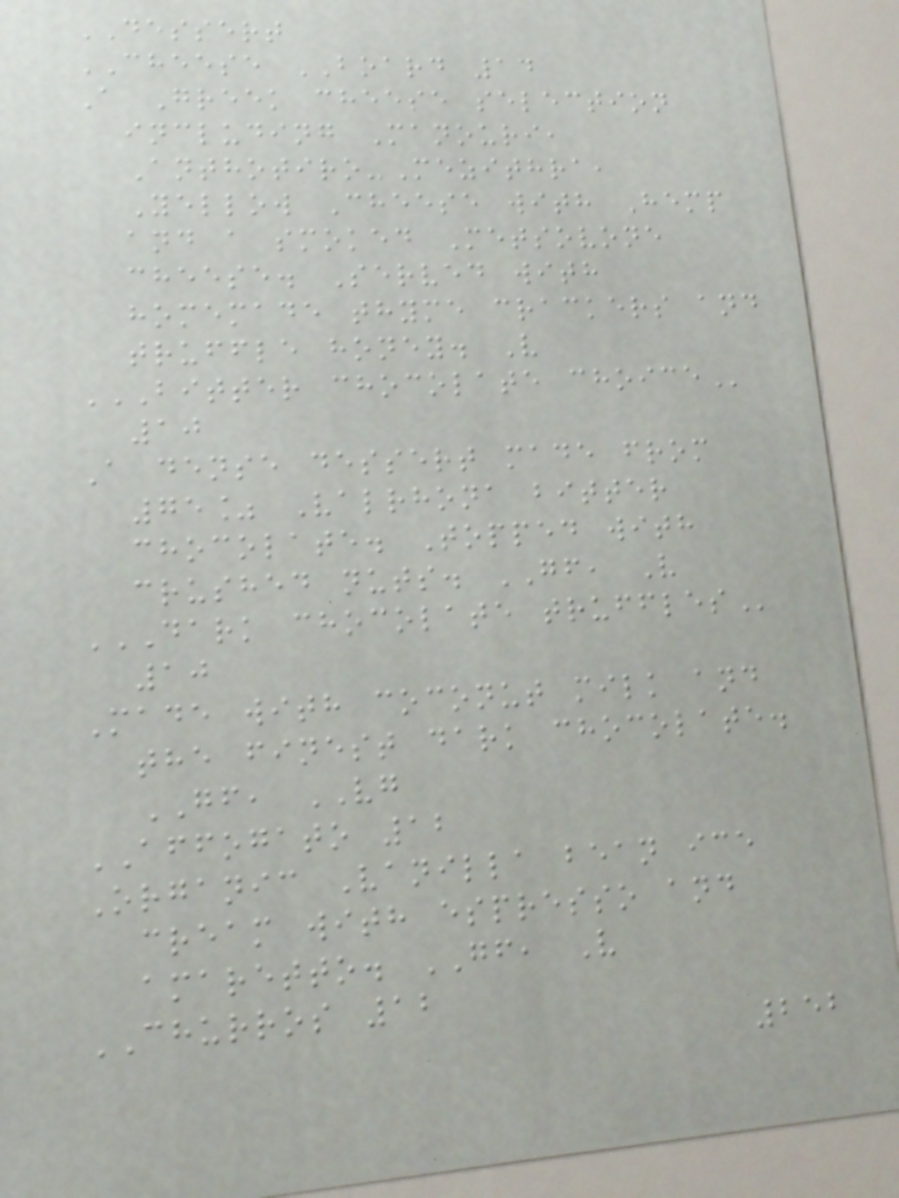DESSERT
CHEESE BOARD 14
A Greek cheese selection
including Manouri,
Anthotiro-Mezithra,
Yellow Cheese with Hemp
and a smoked Metsovone
cheese. Served with
homemade thyme crackers and
truffle honey. V
BITTER CHOCOLATE CHOICE
10
A dense dessert made from
75% Valrhona bitter
chocolate. Topped with
crushed nuts. GF, V
DARK CHOCOLATE TRUFFLES
10
Made with coconut milk and
the finest dark chocolate.
GF, VG
AFFOGATO 12
Organic Vanilla bean ice
cream with espresso and
amaretto. GF, V
CHURROS 12
252
